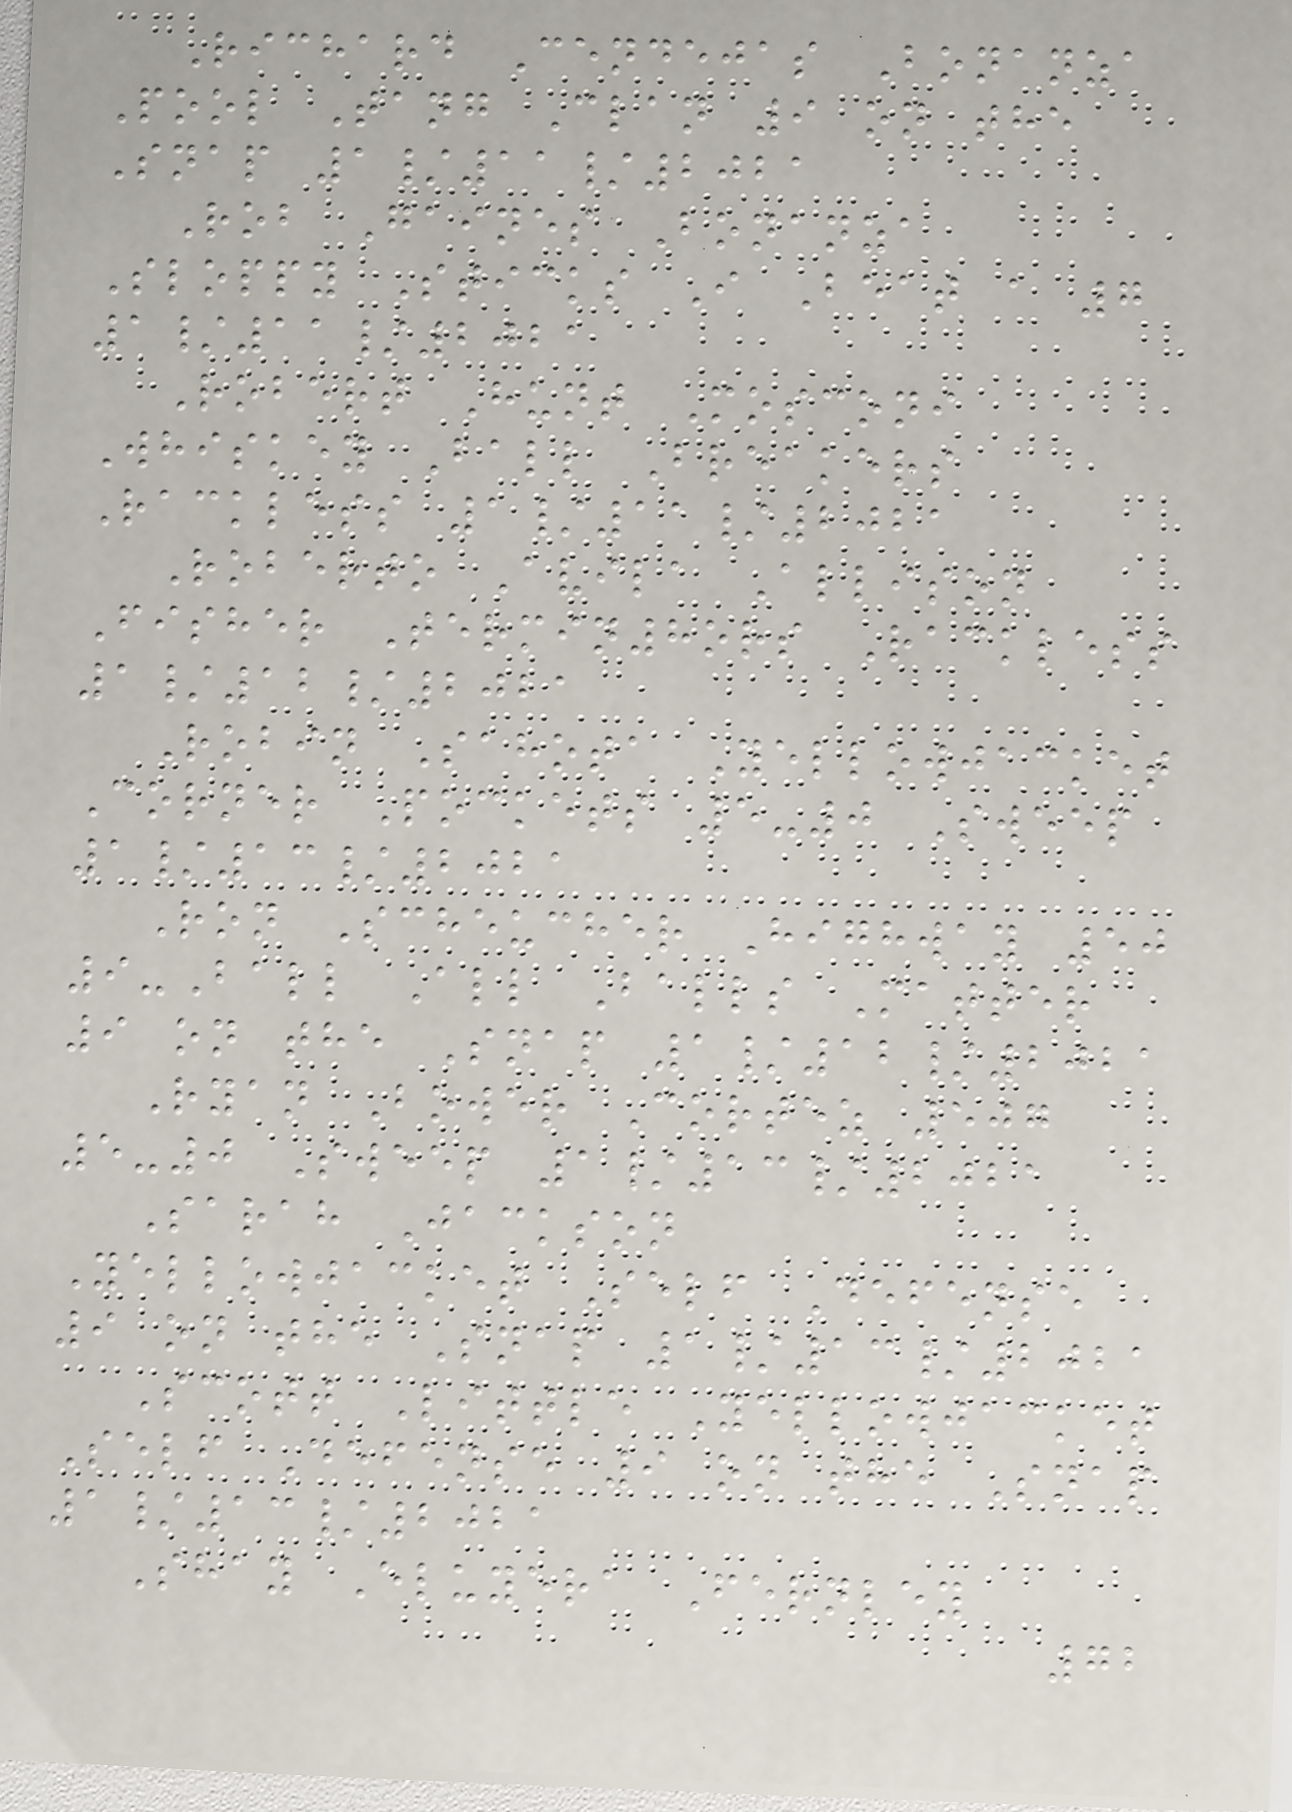Richard Cendejas Bonanza
Pool Tang Clan 9 on the
Snap 1/11/2021
Rob Gaines Bonanza
Sloppy Sticks I Beat a 7
1/11/2021
Robert Hunt Mosconi
Whiskey Ball Breakers
Rackless 1/11/2021
Roberto Avila Allison
Fisher Termin8ors Rackless
1/12/2021
Robin Sahota Yellowjacket
Corner Pockets 5-0 Sweep
1/13/2021
Ron Scheucher Highway 50
9-Ball All Balls Matter
9 on the Snap 1/12/2021
Ryan Bower Cortez 507
5-0 Sweep 1/13/2021
Sarah Jackson
Yellowjacket Self Defense
9 on the Snap 1/13/2021
Scott Little Yellowjacket
Self Defense 9 on the Snap
1/13/2021
Shay Eluyera Fernley
72
